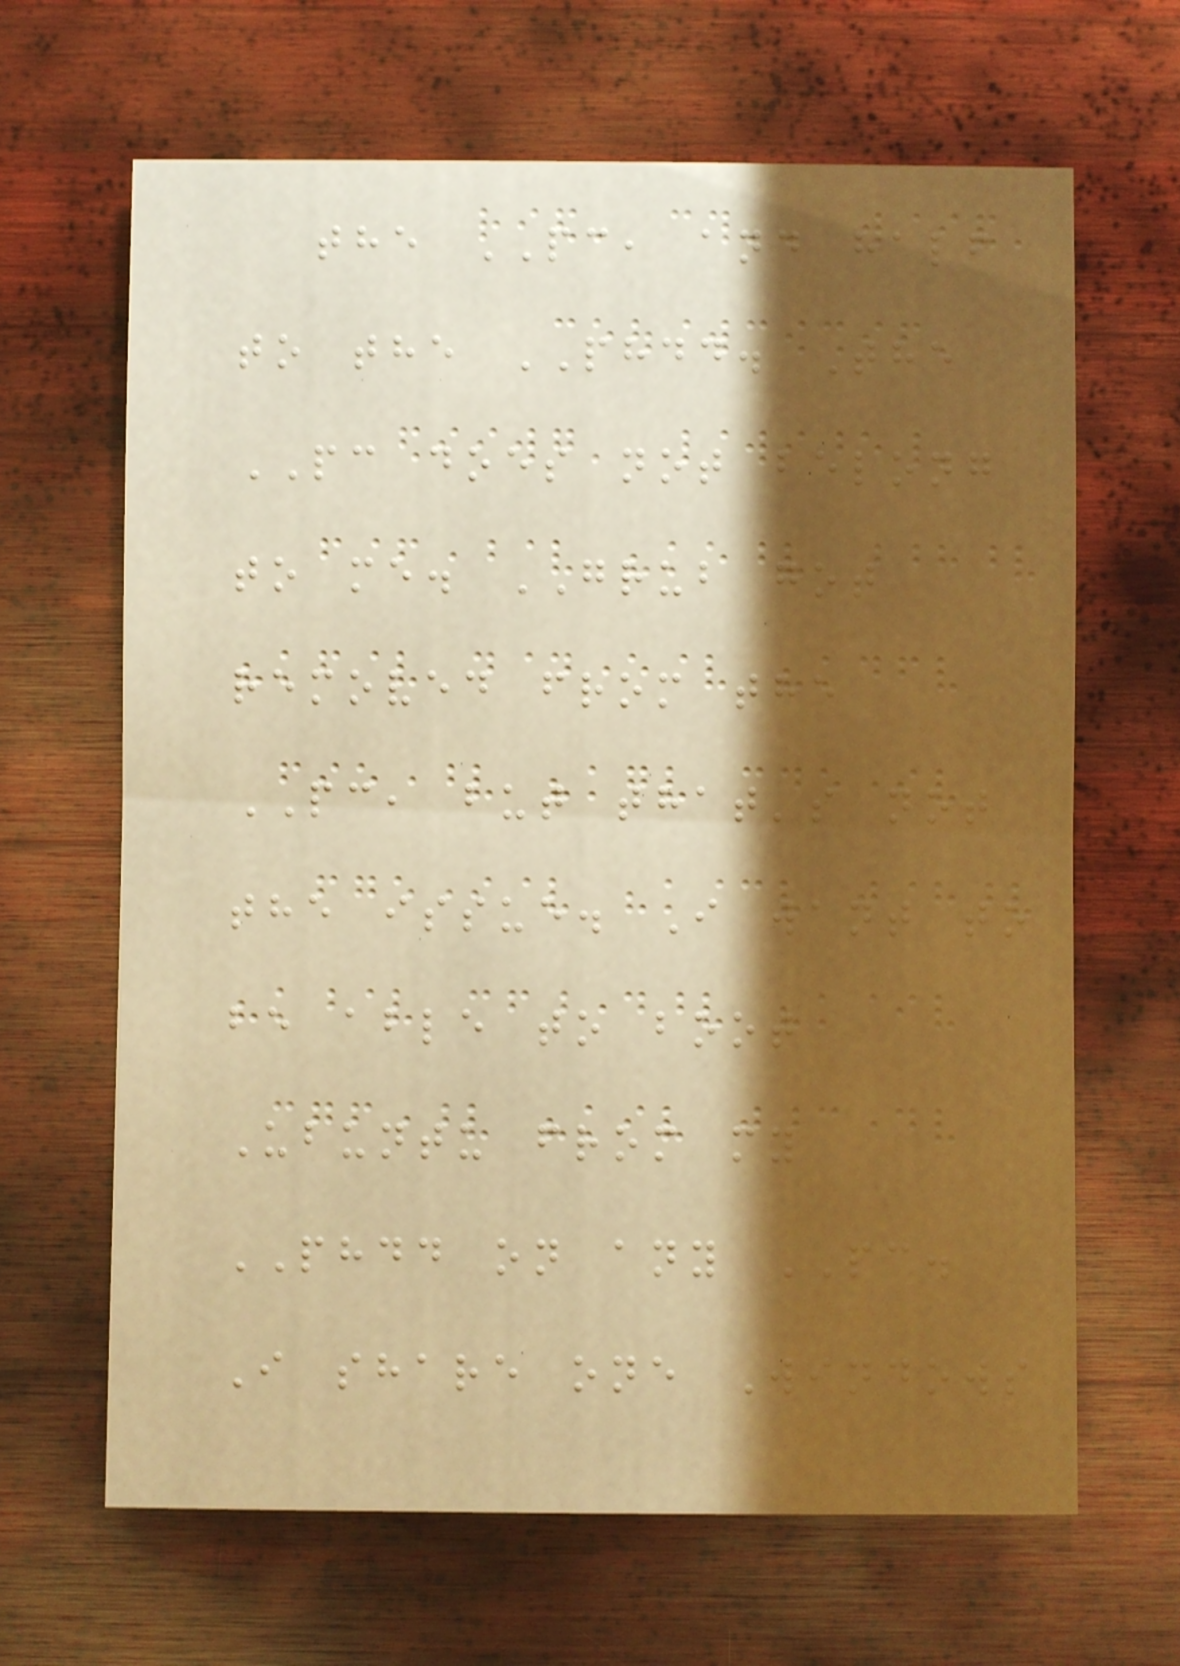the PC, and half
to the PHDD. The
PC does not belong
to me. GRUB got
removed from the
PC, but that's not
the issue. I want to
be able to boot
Ubuntu from my
PHDD on any PC.
I share one Windows
